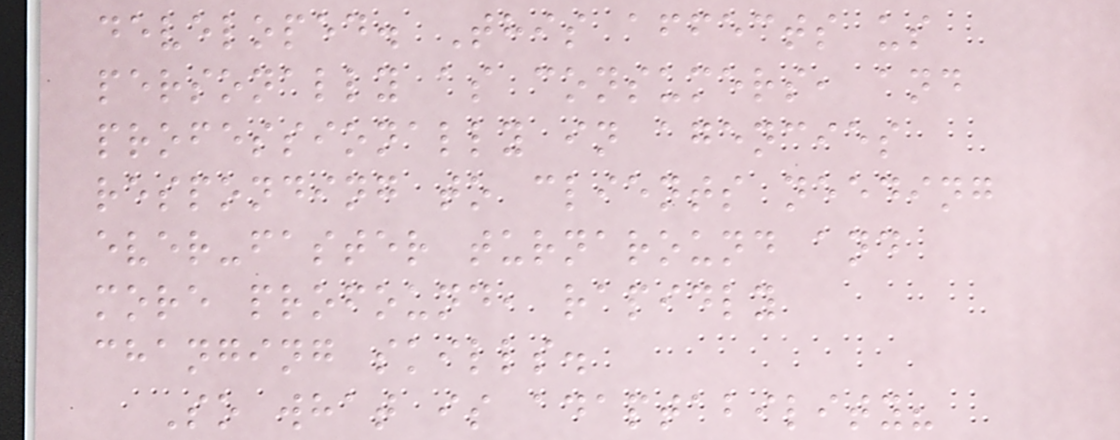developed. This affects us
personally as consumers, and
professionally in agencies
responding to clients needing
ever-faster turnaround and
more profound, rapidly
changing skills.
So what is adaptability?
